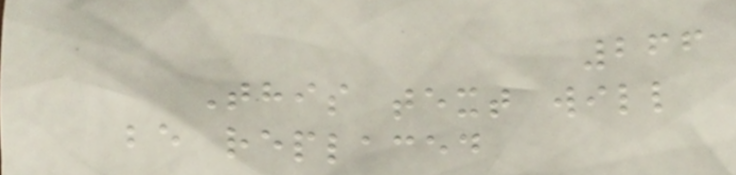266
This text will
be replaced
